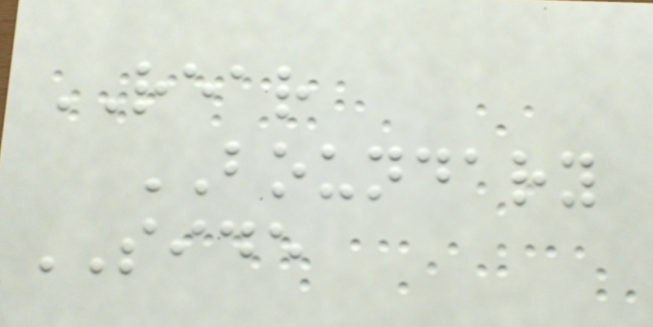REAR
BOUNDARY
SIDE
